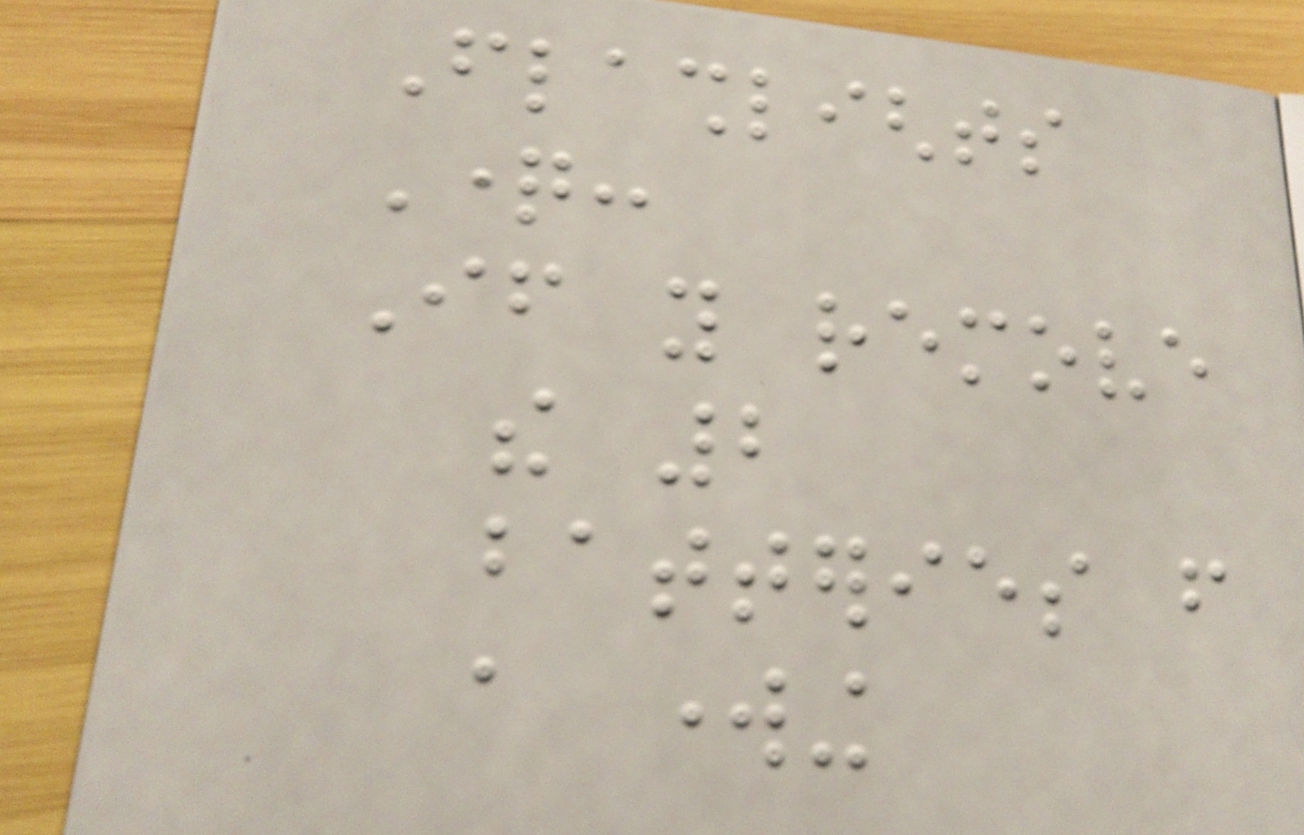Flashlights
Question:
If you remove
the 2
batteries from
a working
